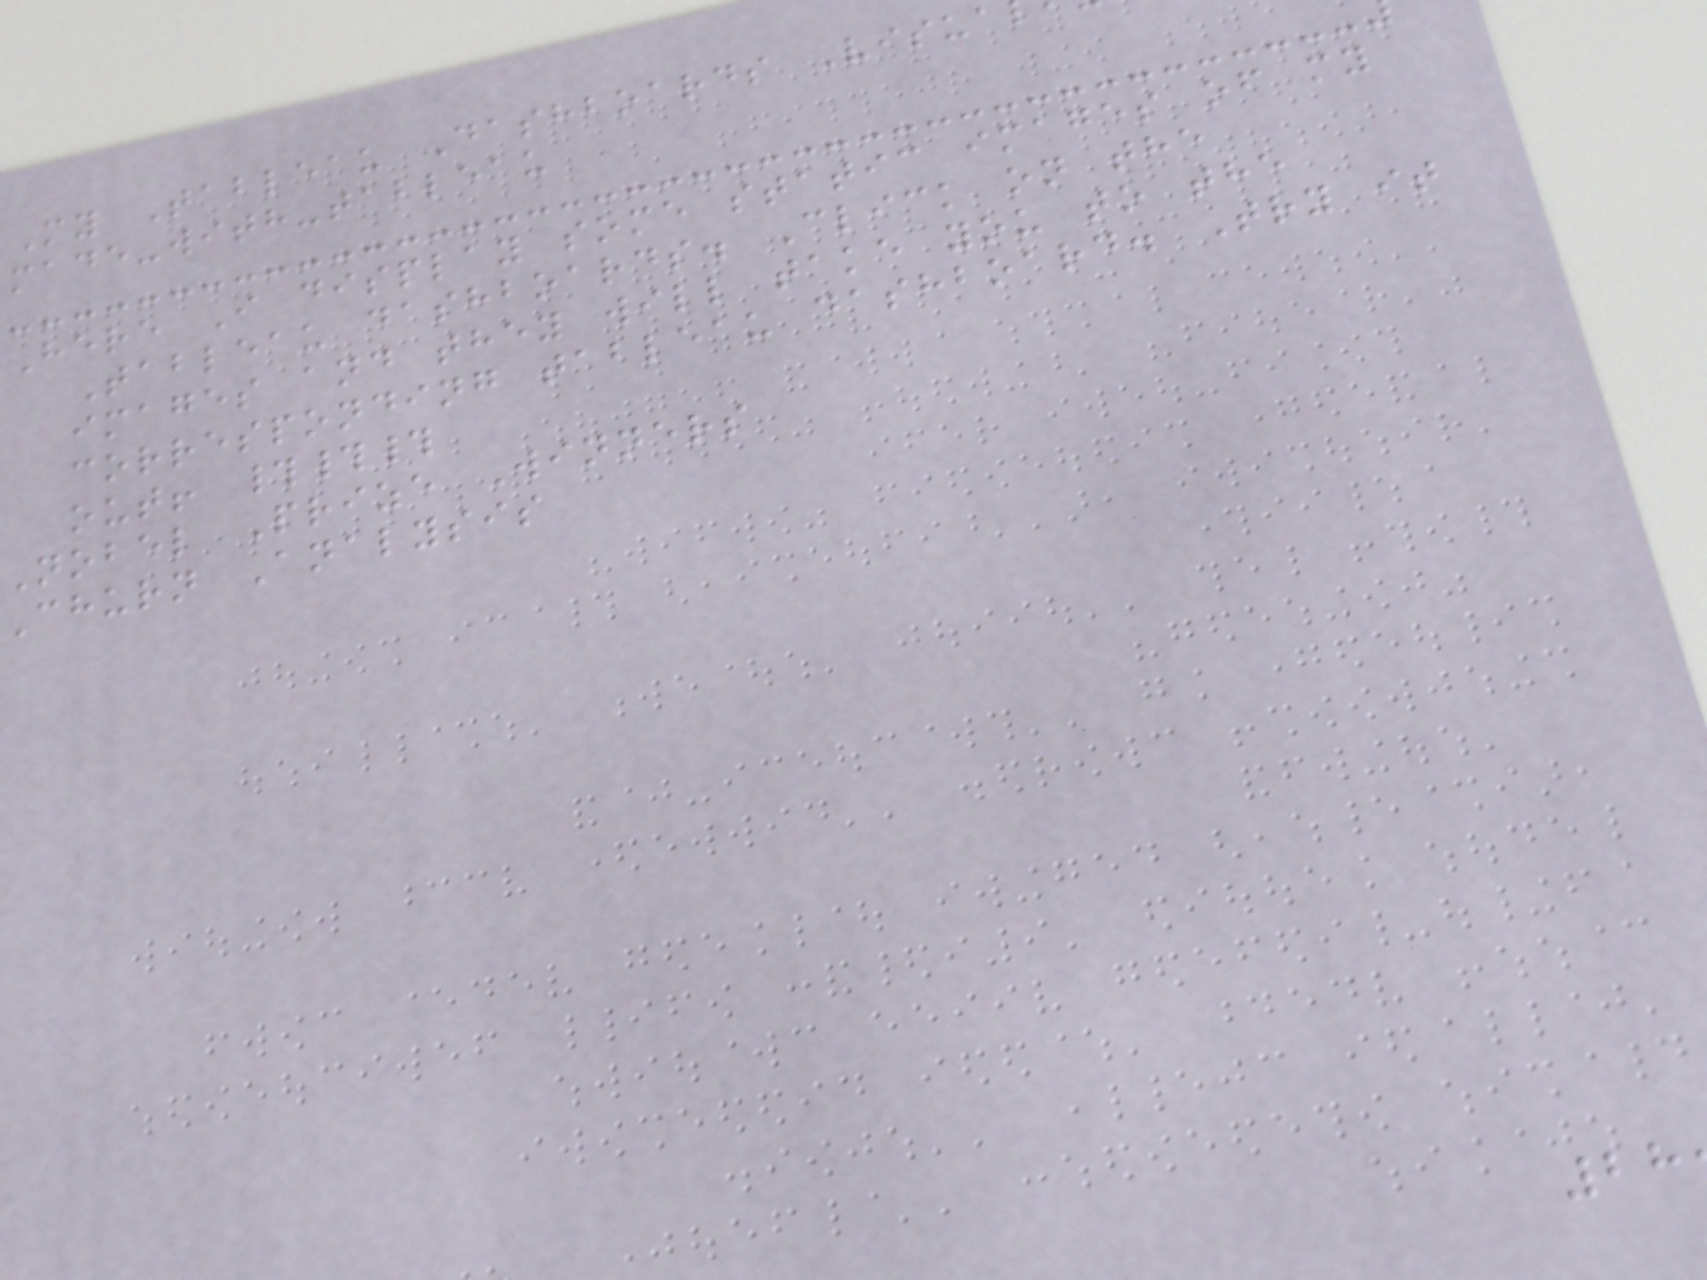My Tableau Dashboards Visua
made-with-tableau
Here I display some static images of my
Tableau dashboards. Click on the
images and they will take you to the
corresponding tableau dashboard. Try it
out! ###
Nobel Prize Winners
Churn Analysis
